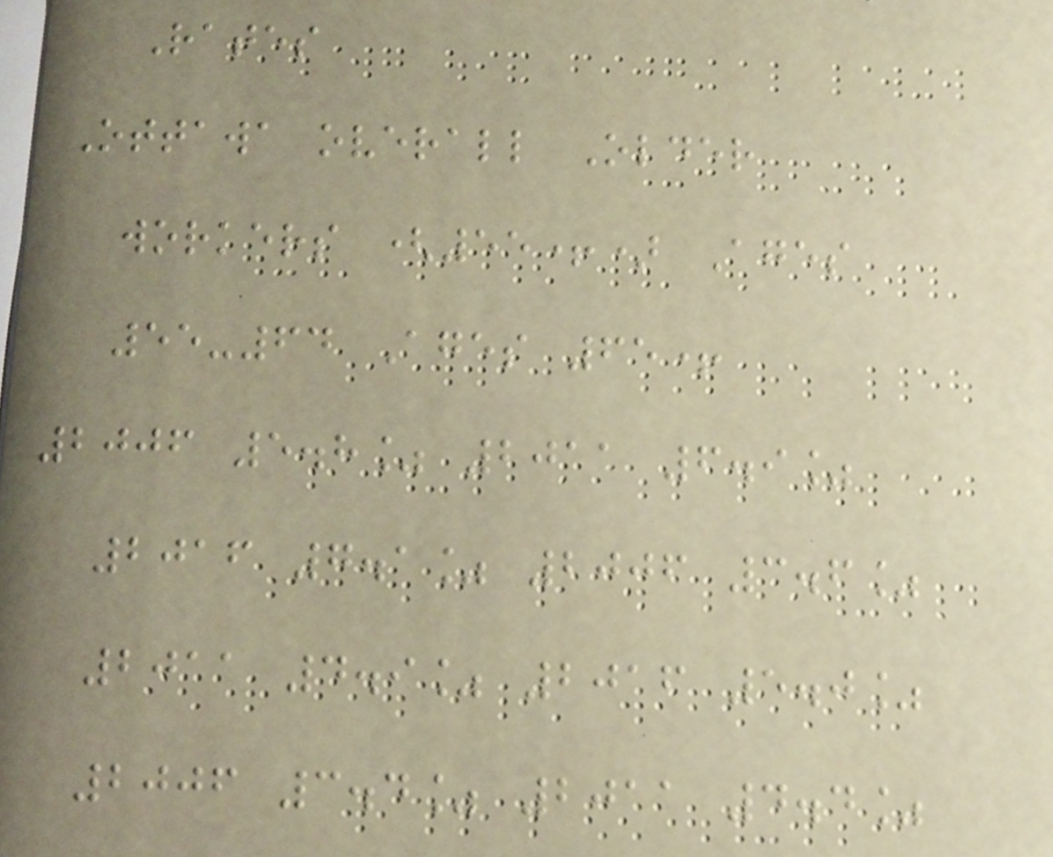Rates
Ottawa overall Older
workers (55+) Ages
55-64 Ages 65+
2006 5.8% 2011 6.9%
2016 7.1% 2006 3.6%
2011 4.9% 2016 5.0%
2006 3.4% 2011 4.4%
